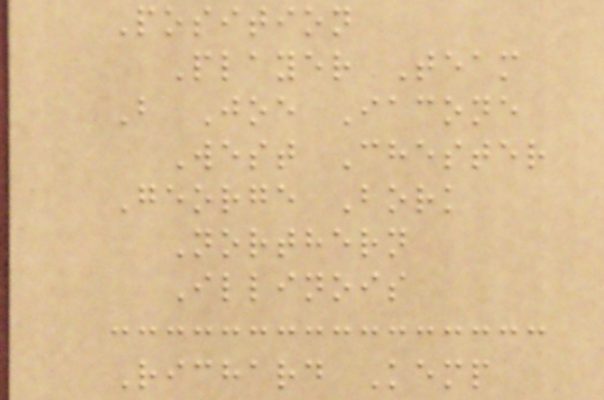Position
Player Team
B Joe Iacone
West Chester
George Bork
Northern
Illinois
Richard Kemp
